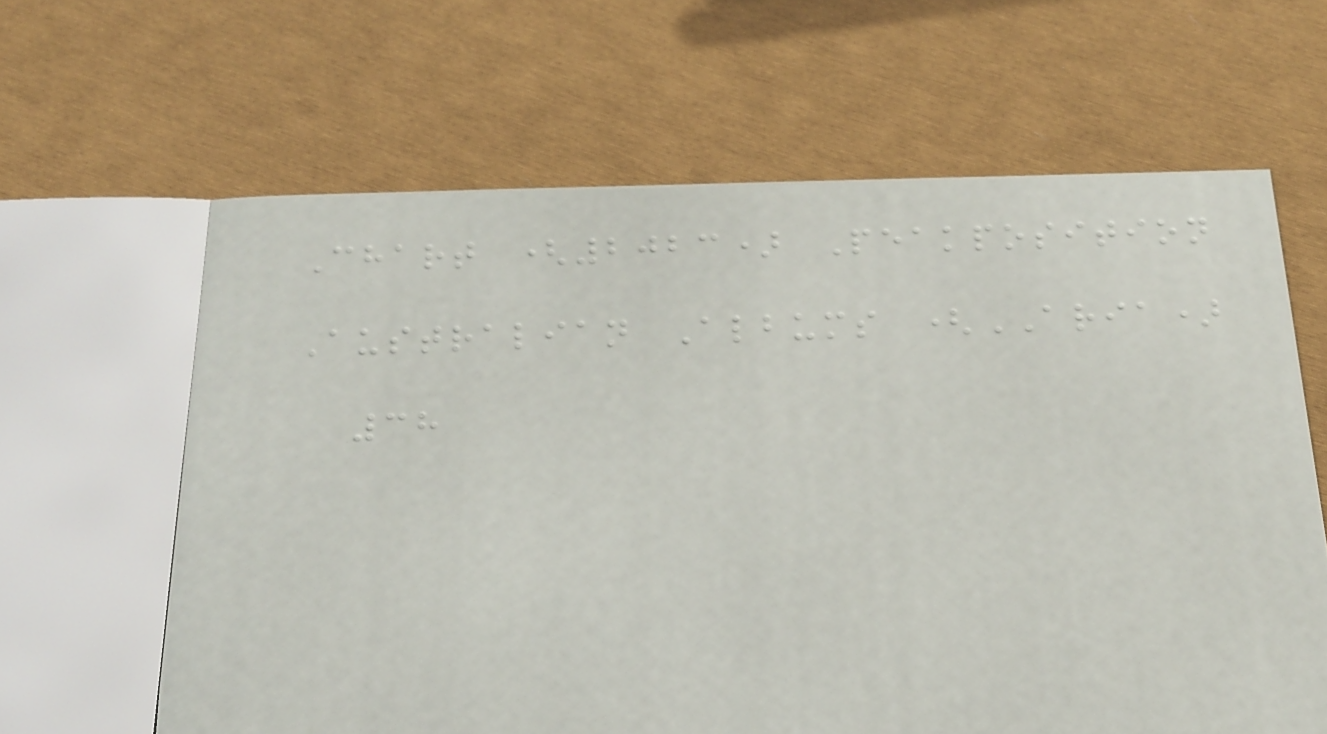Chart (2023) Peakposition
Australian Albums (ARIA)
38
